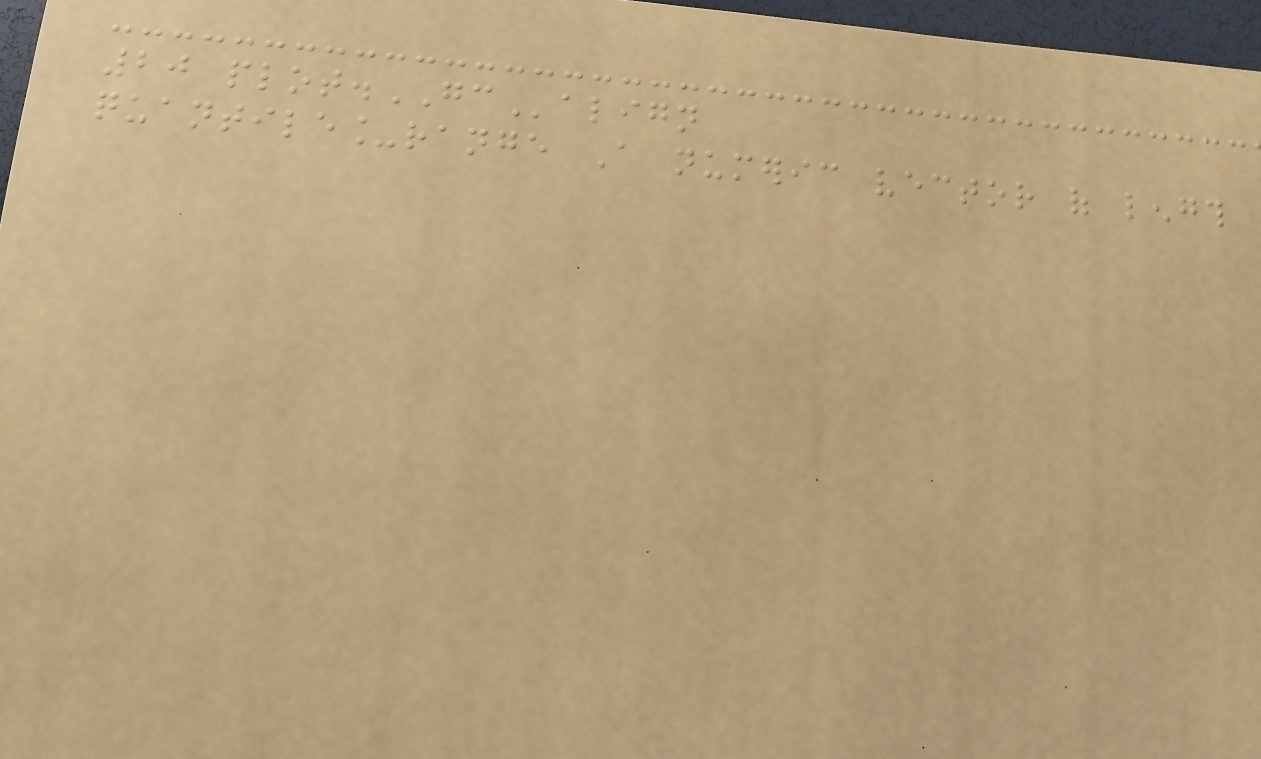20 plot.GCalign
quantile_range A numeric vector of length
